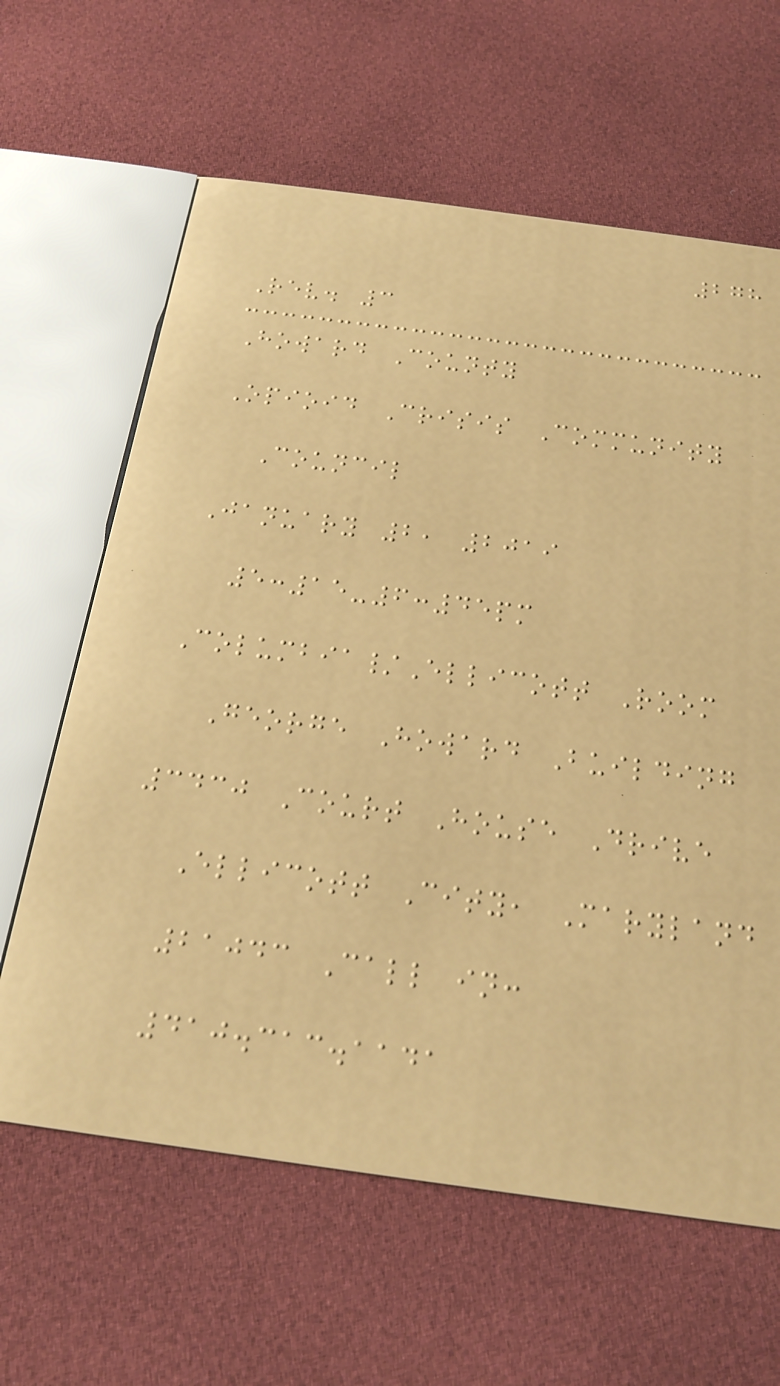278
Rev. 3
Howard County
Opioid Crisis Community
Council
January 2, 2019
5:15-6:45pm
Columbia/Ellicott Room
George Howard Building
3430 Court House Drive
Ellicott City, Maryland
21043 Call in:
410.313.1141
